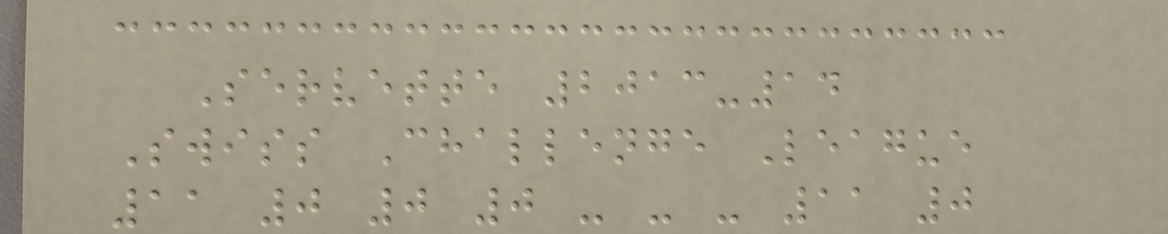Servette 2013-14
Swiss Challenge League
11 0 0 0 - - - 11 0
